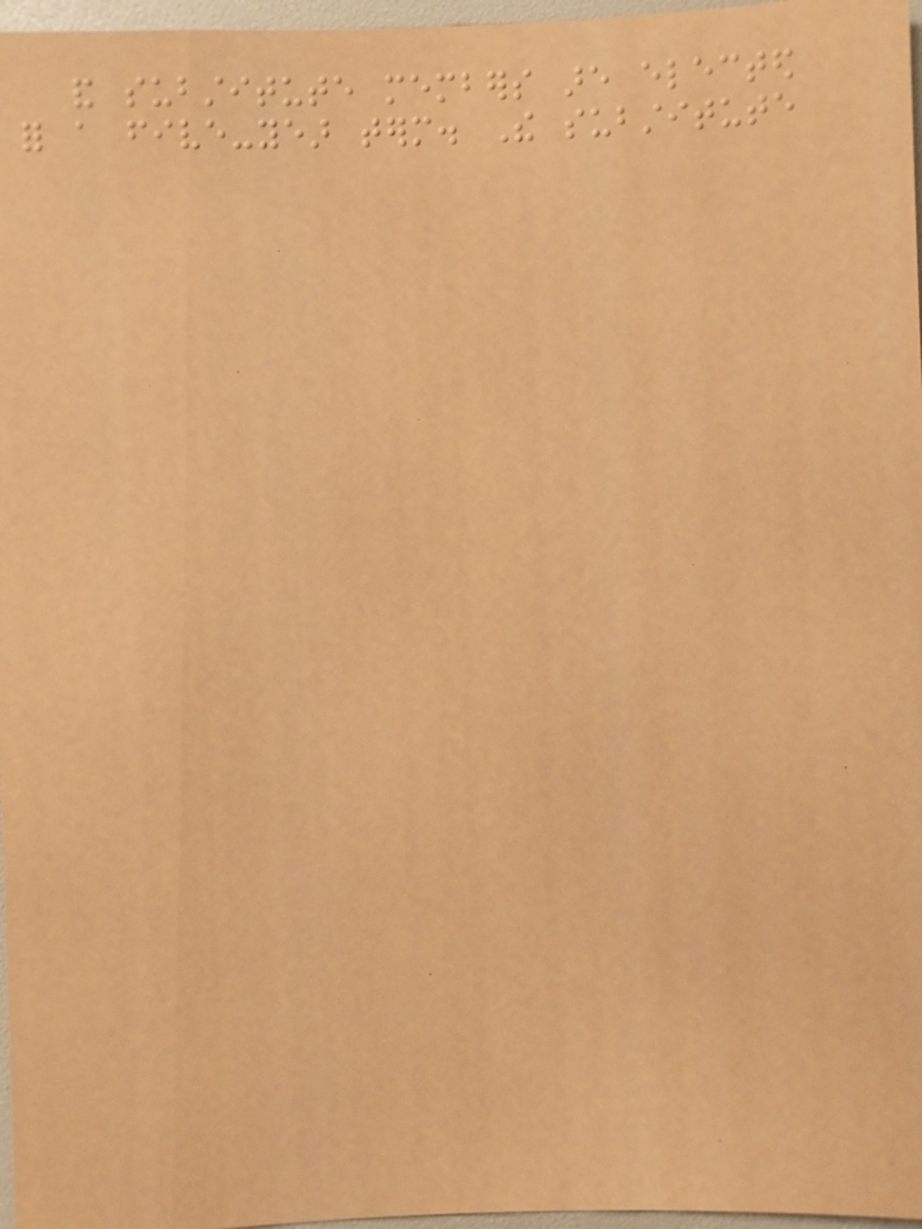and substitute members are elected
for a five-year term. The substitute
